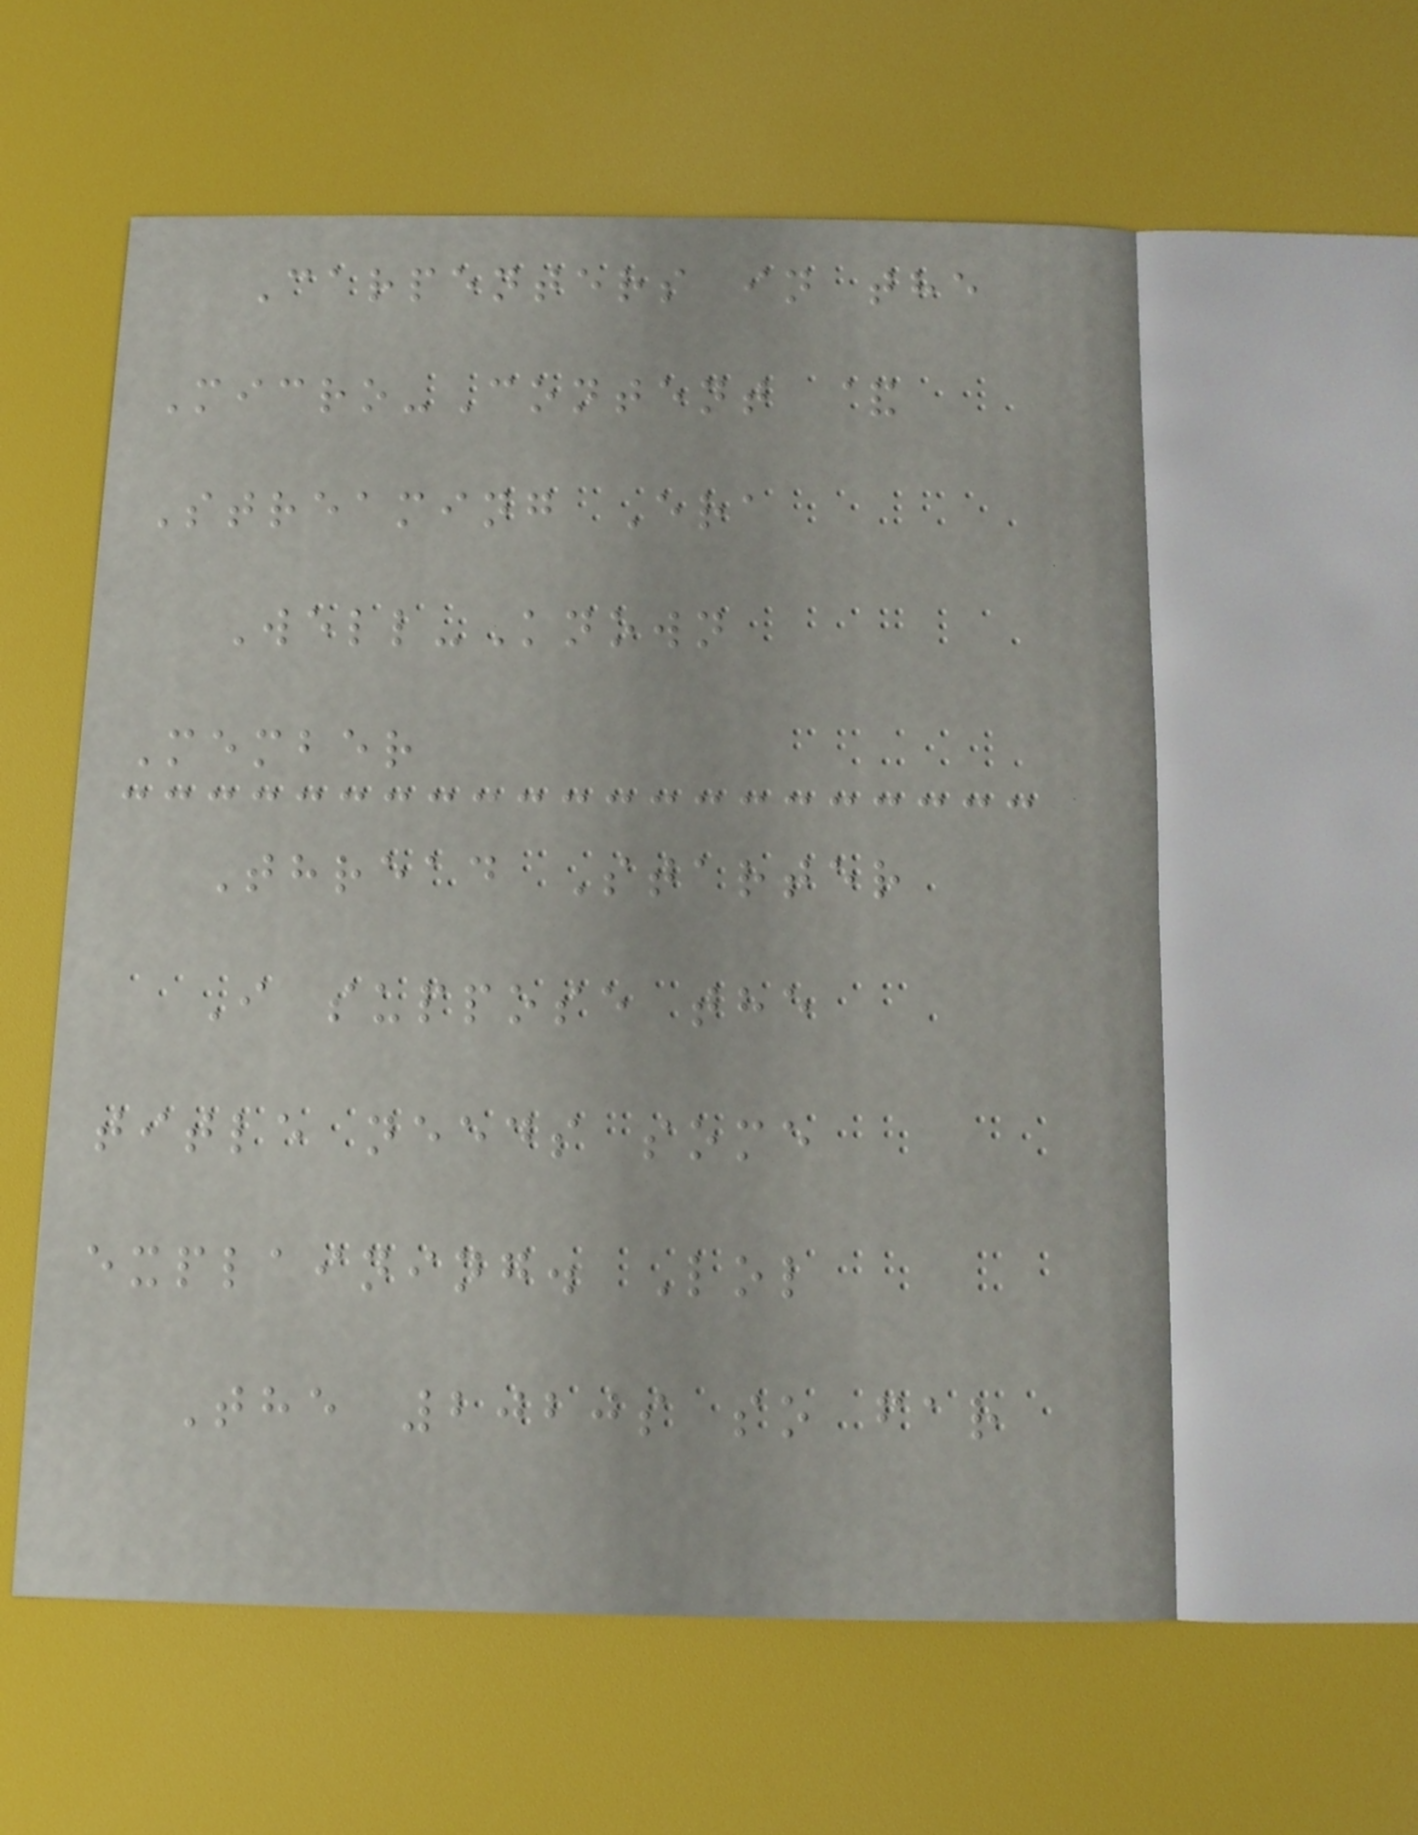Carpenters in the
Micro-Content &
Streaming Era
Well-Known
Member
Thread Starter
I suppose the
title needs some
explaining. Lol
The 2020s so far
